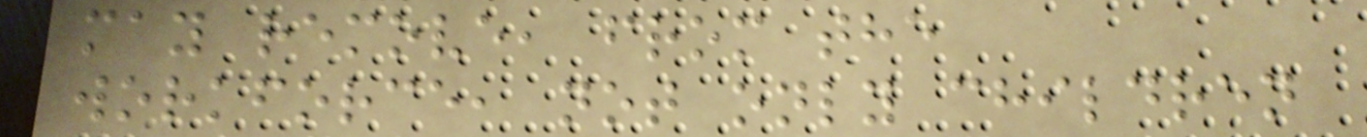may remove, from the
workforce, not only children
